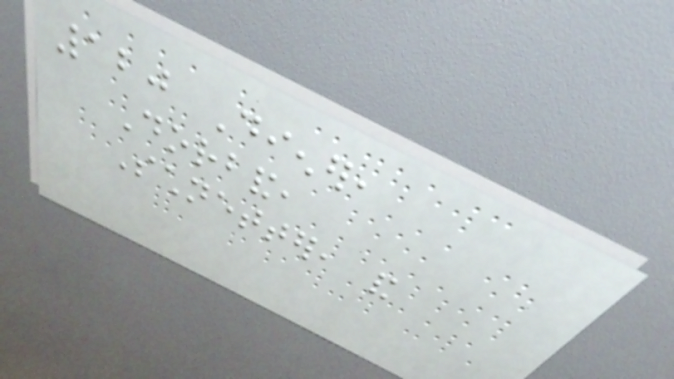120 Diener,
Dorband,
Schnetter, and
